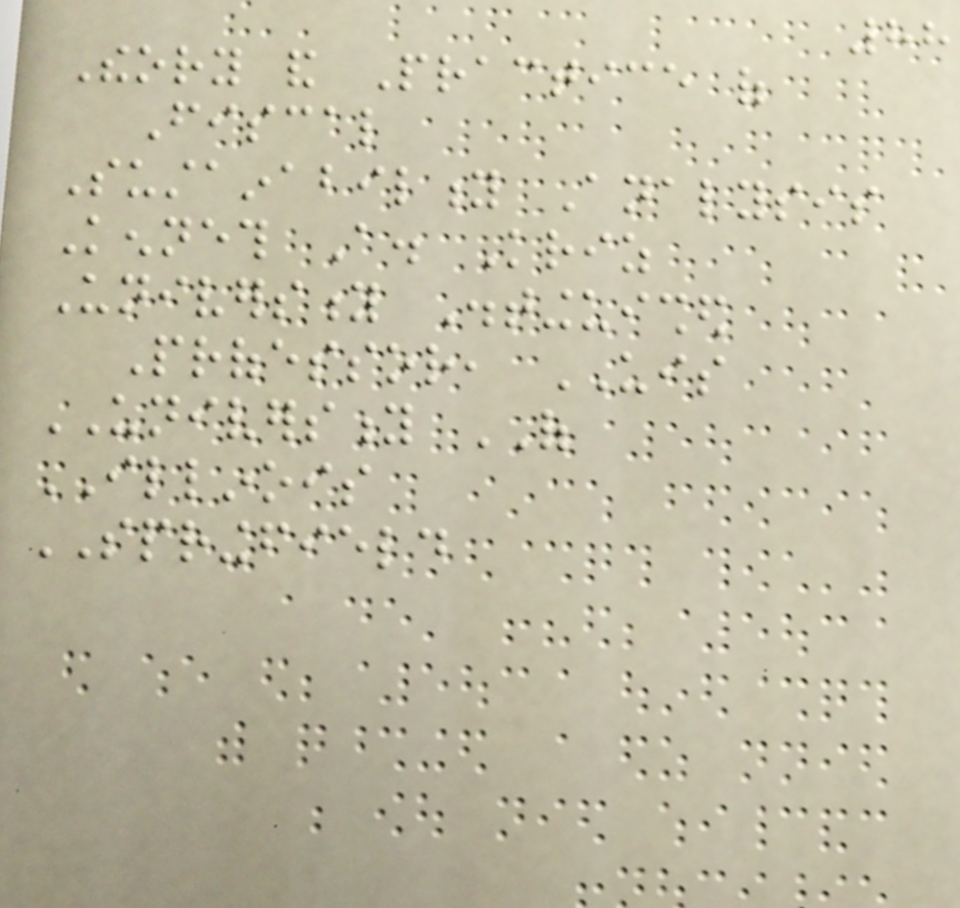88
Theory and Practice of
Fiscal
Sustainability Analysis
Kenneth A. Kriz
University Distinguished
Professor, UIS
UNIVERSITY OF
ILLINOIS
SPRINGFIELD
